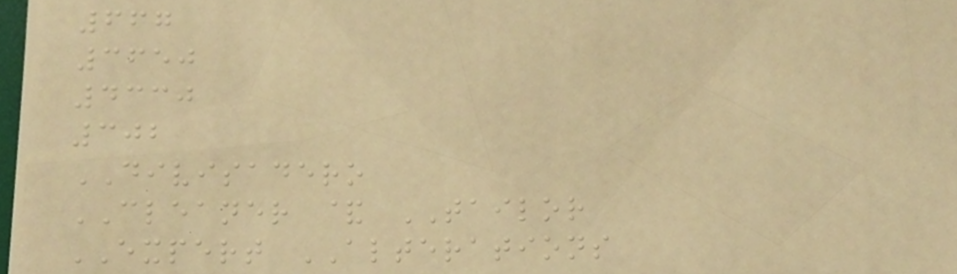667
3650
4330
302
DIVISADERO
CLEANER & TAILOR
EXPERT ALTERATIONS
